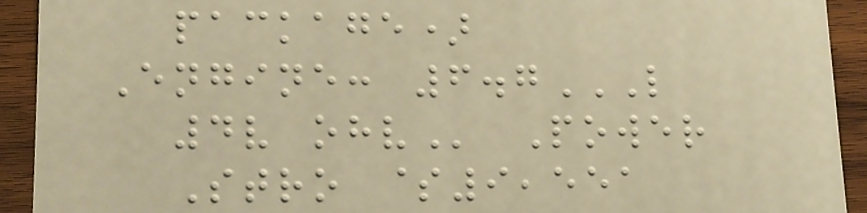package)
Engine: 6.7L
4V OHV Power
Stro $9,551
